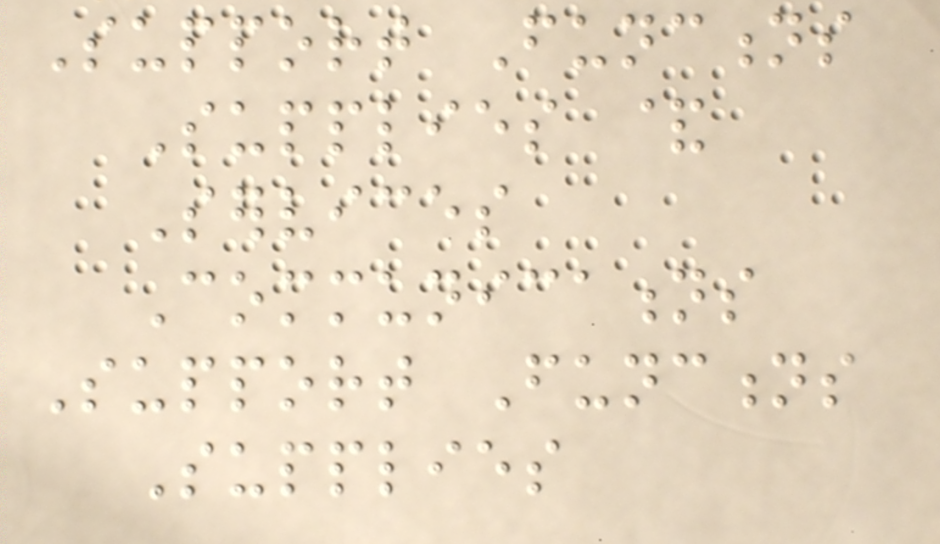Support Functions
Supplies &
Services
Communications
Support Functions
Supplies
